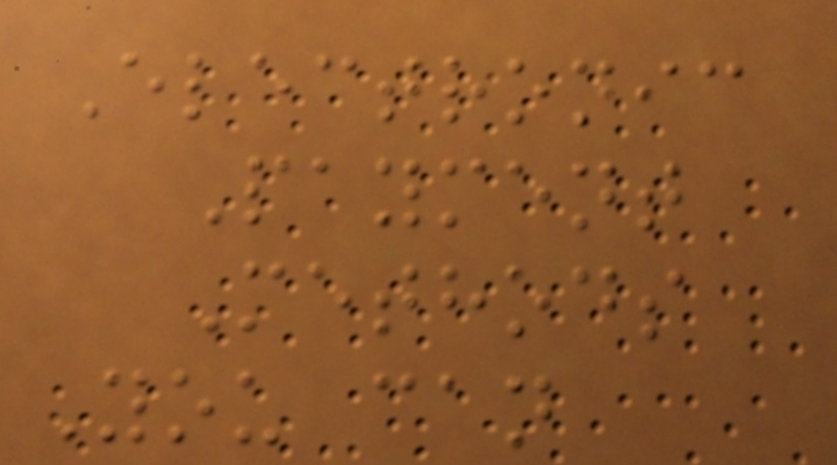Electronic
Payment
Methods
You can
